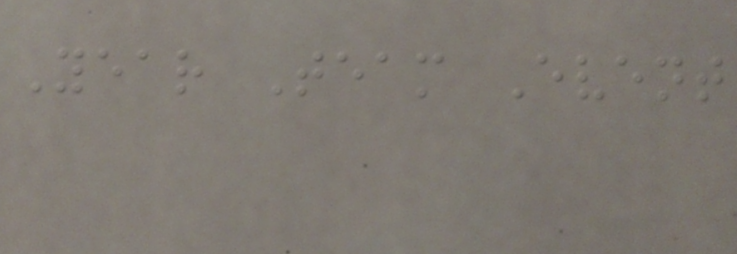Year Team Event
